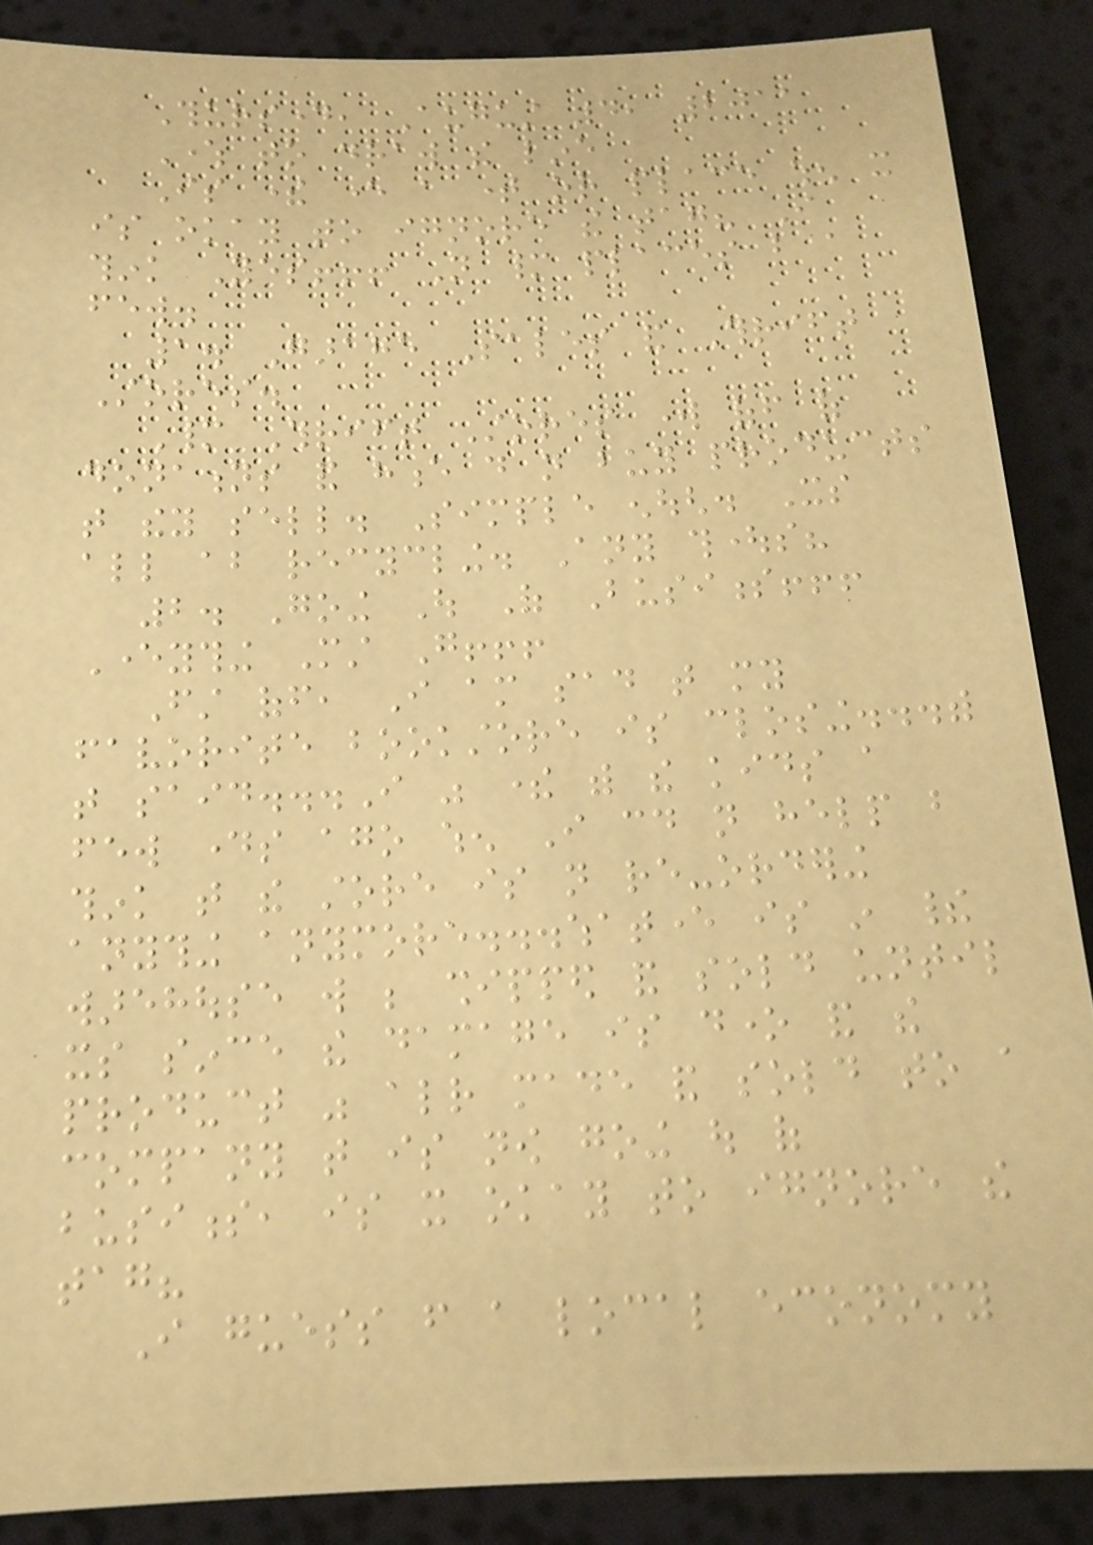Thursday, August 4, 2011
Where to draw the line
Is there ever a time or place when it
is okay to ignore the tag? I
think Yes!!! Not many places but a
few.
1. Garage Sales and Thrift
Stores.
Many Thrift Stores work off of
donations and hence do not buy products
that they sell. Simple enough. Its
all about recycling. Any thoughts?
2. Going Out Of Business!!!
Everything Must Go!!!
First off, I am sad that my
favorite bookstore is closing...with
that said...I was there with the kids a
few days ago when I could not help but
think that the store is not re-ordering
anything anymore...whatever is in their
warehouse will be shipped and sold until
its since the damage is done and the
product was already made and sold to a
company that is now going out of
business, is it okay to ignore the
tag?
I guess from a local economy
